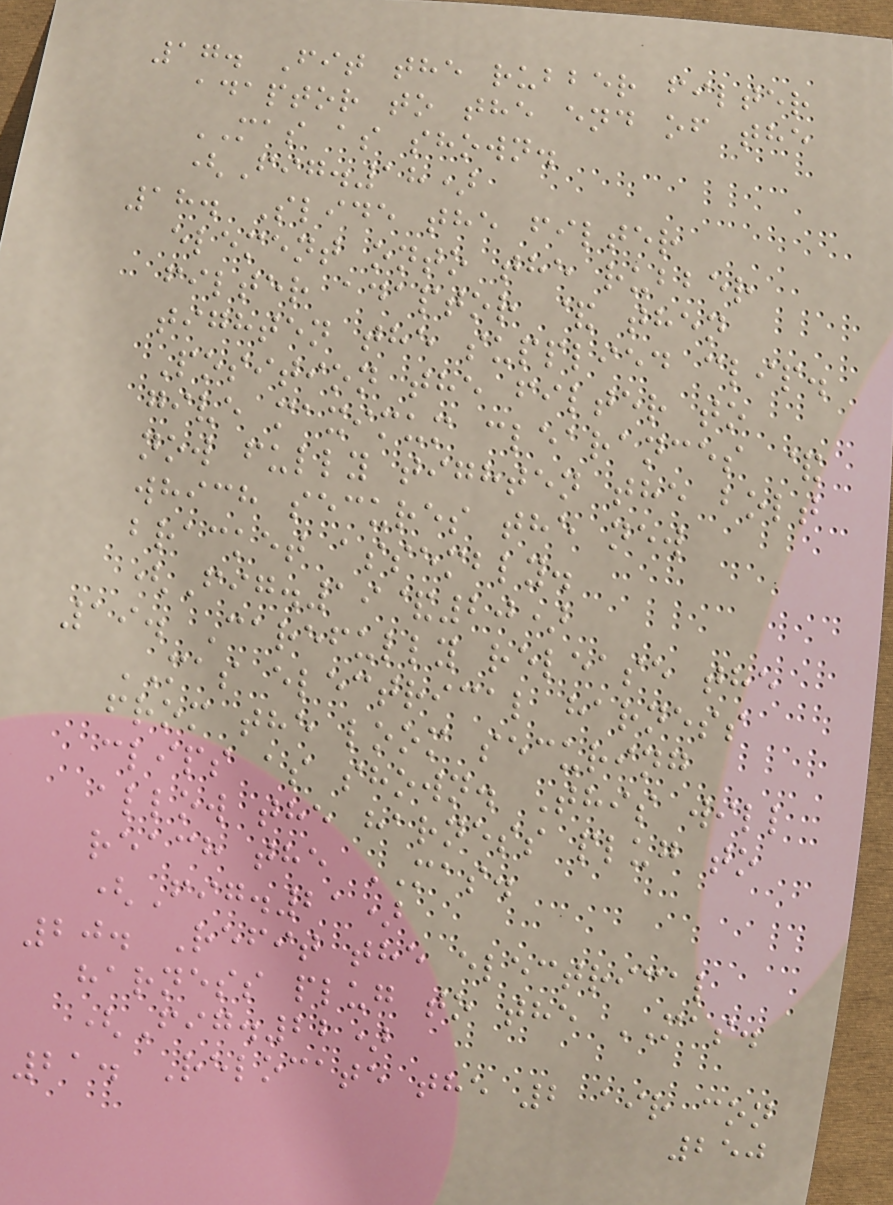17. Fit the rubber filter
adaptor to the end of the
MAS as shown.
(Fig.18)
18. Slide the filter
element onto the rubber
filter adaptor & then
tighten the supplied clip.
Position the filter to
give maximum clearances &
now fully tighten the bolt
which secures the new
bracket assembly.
(Fig.19&20)
19. Carefully release the
MAS electrical harness
from the loom securing
clips as shown. This will
allow the harness plug to
reach the MAS.
(Fig.21)
20. Refit the electrical
harness plug to the MAS.
(Fig.22)
21. Relocate the 2 air con
250
